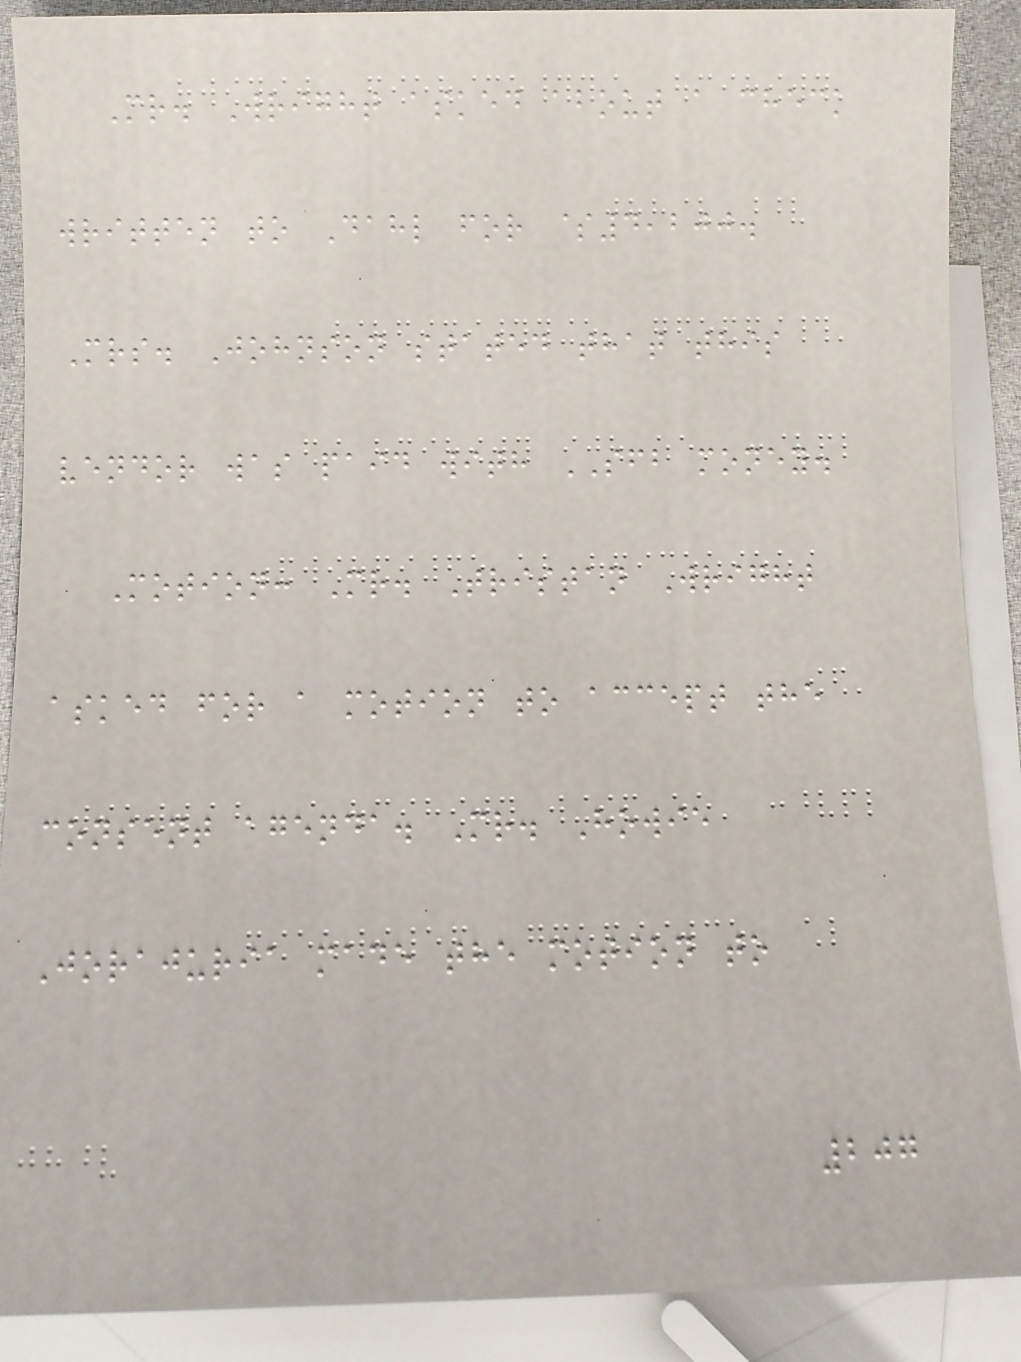Mr. Wright asked about a check
written to Dahl for $4,200.
Mrs. Johnson stated that this
vendor was paid with SFB money.
Motion: Mr. Tristan Wright
asked for a motion to accept the
consent agenda. Mr. Howie
Jorajuria made the motion to
207
